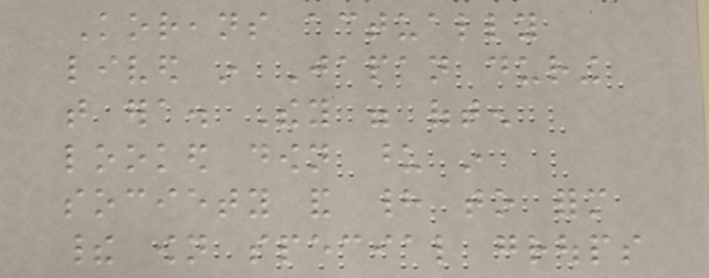Koreans actually
lived in Japan during
that era. They were often
looked down upon in
society and had to form
their own special groups
